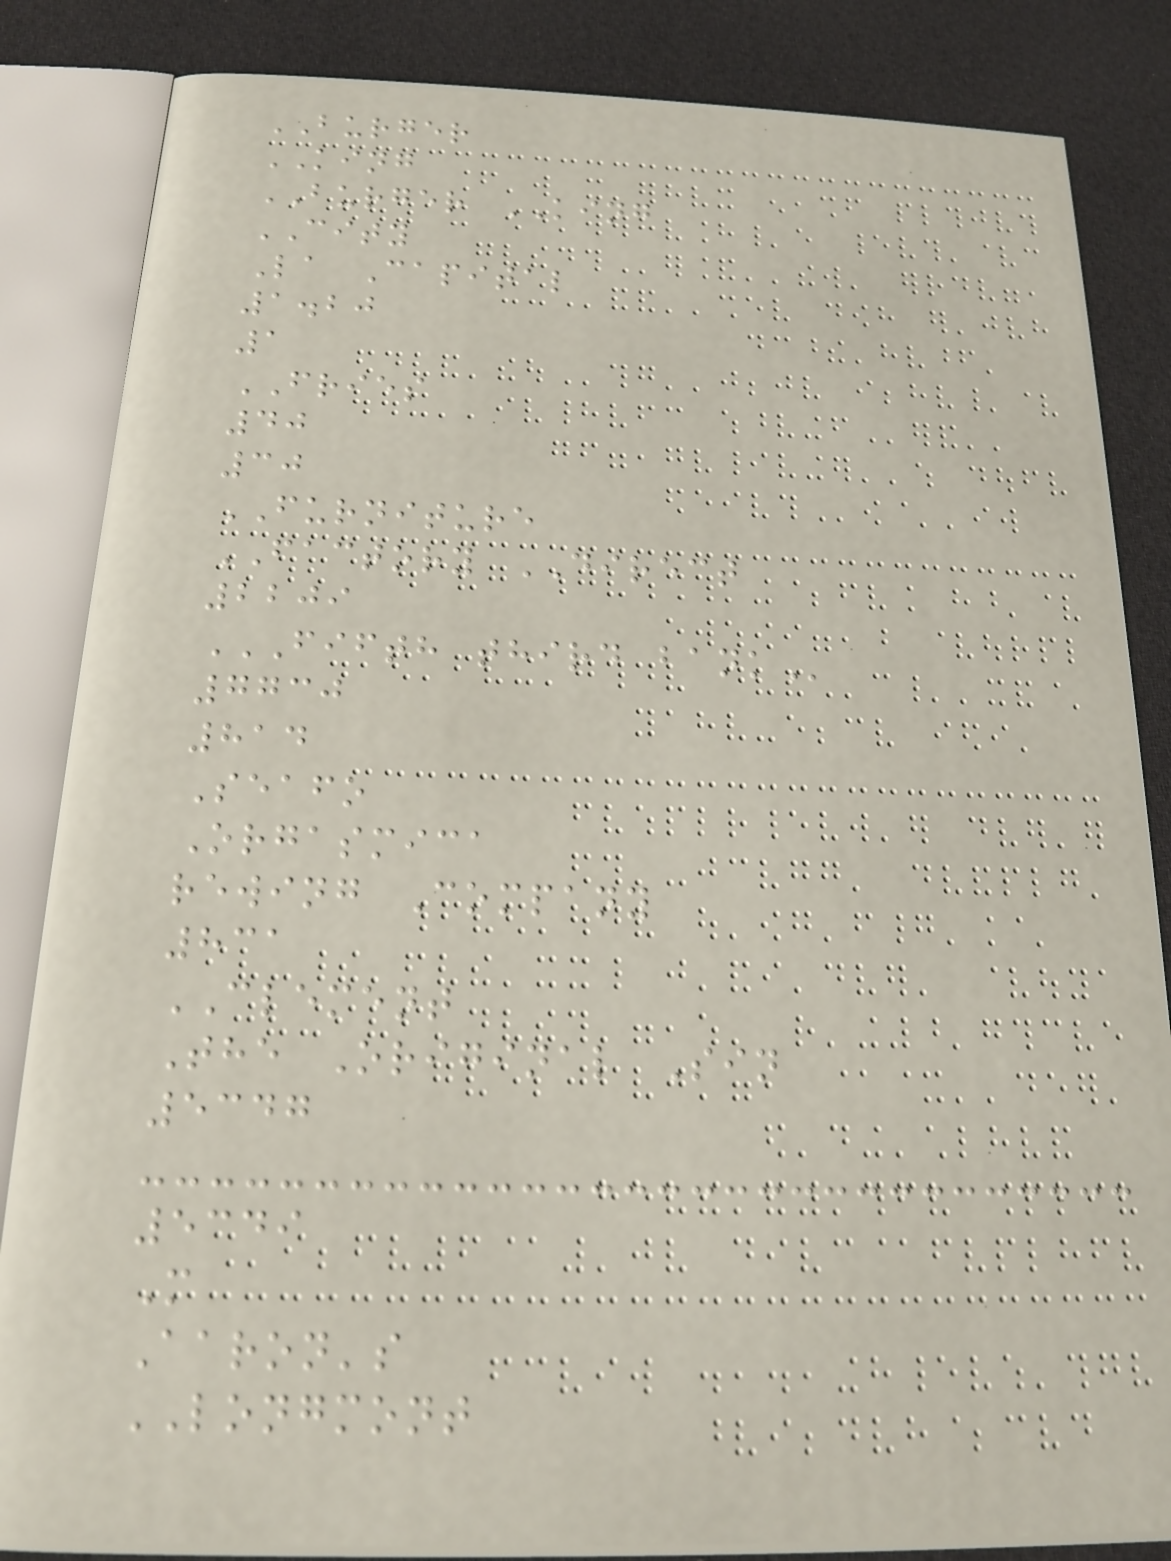BURGER
KING
BURGER KING
CITY
La Capital
1.20
1
FRIES
40
30
FURNITURE
FACTORY DIRECT
2209
FIFTH THIRD BANK
7730
814
Seafo
Orgasmica
rewing Company
831
CLEMENT
The Original Sin
5347
5349
M
Aaron's
LONGMONT
